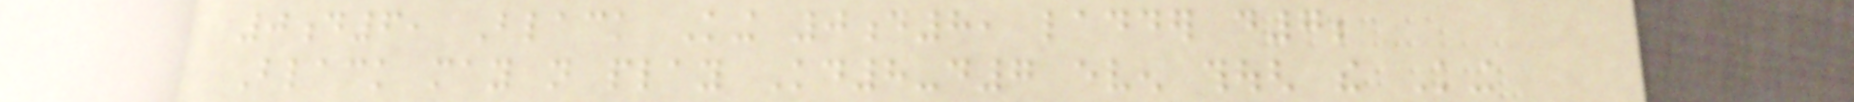0d6, Black King 0d8, ladder d7;
Black may not play Kd8-d7 even though the King
